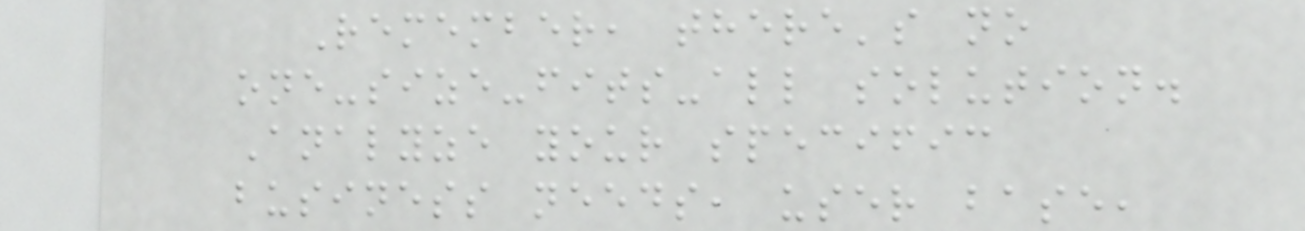Remember, there's no
one-size-fits-all solution.
Analyze your specific
business needs, user base,
